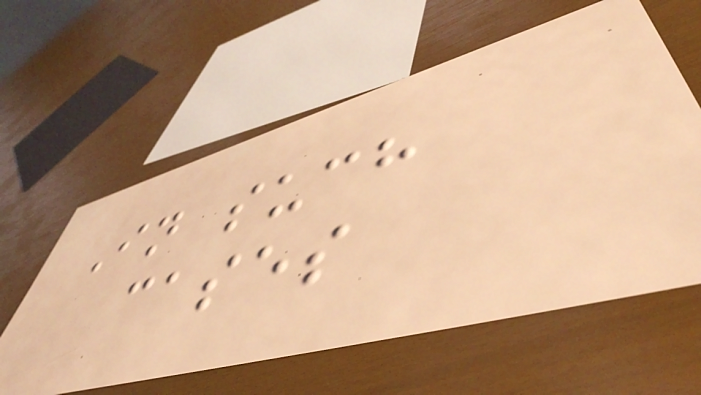In such
cases
